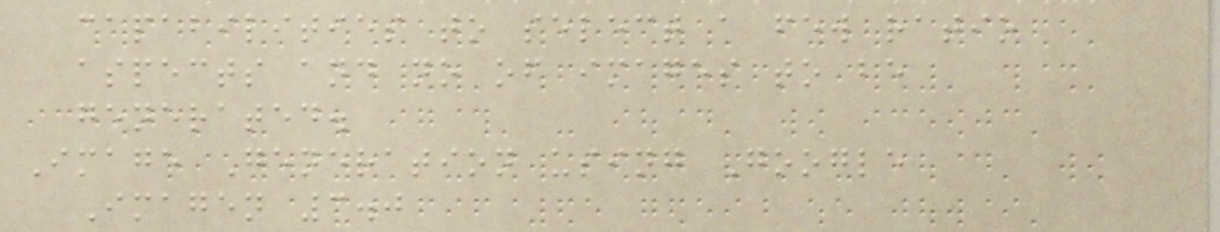capabilities to select a few ratio
aspects and no of images to be
generated.
Image Generation using Google
Imagen 3.0
